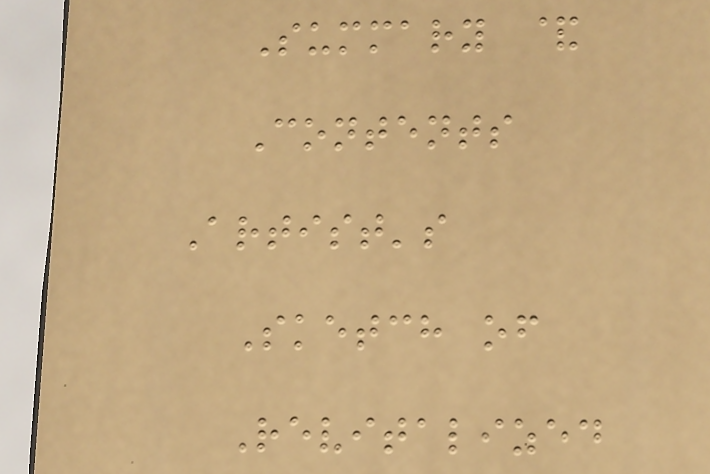Summary &
Contents
Artist's
Sketch of
Revitalized
